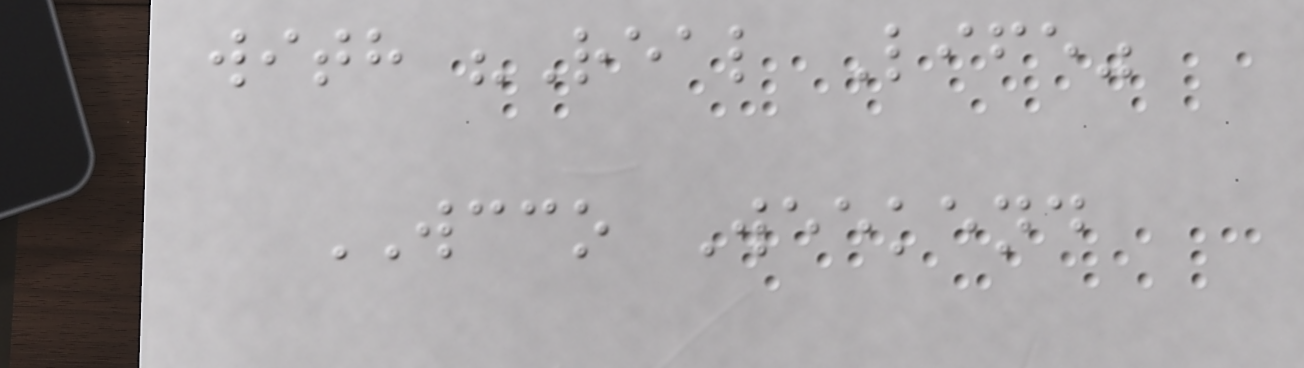with "Real Life"
WCCO Weekend
